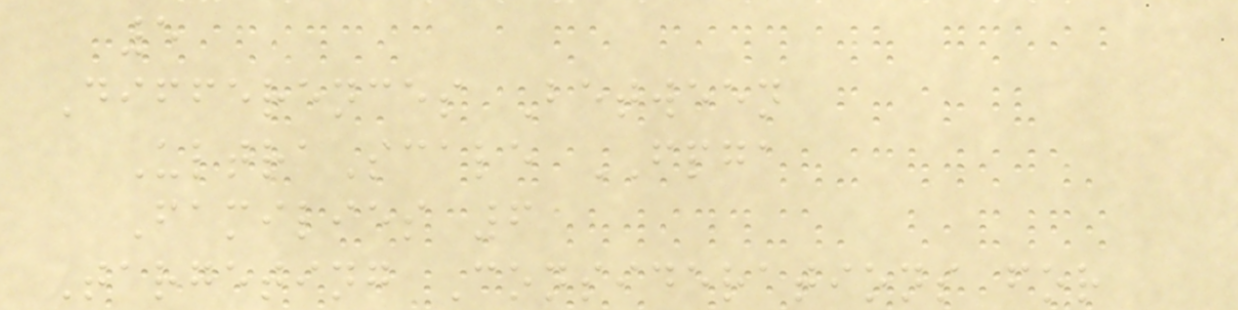5
Differences Between
UltraScale FPGA
Families 6
Targeting Considerations for
